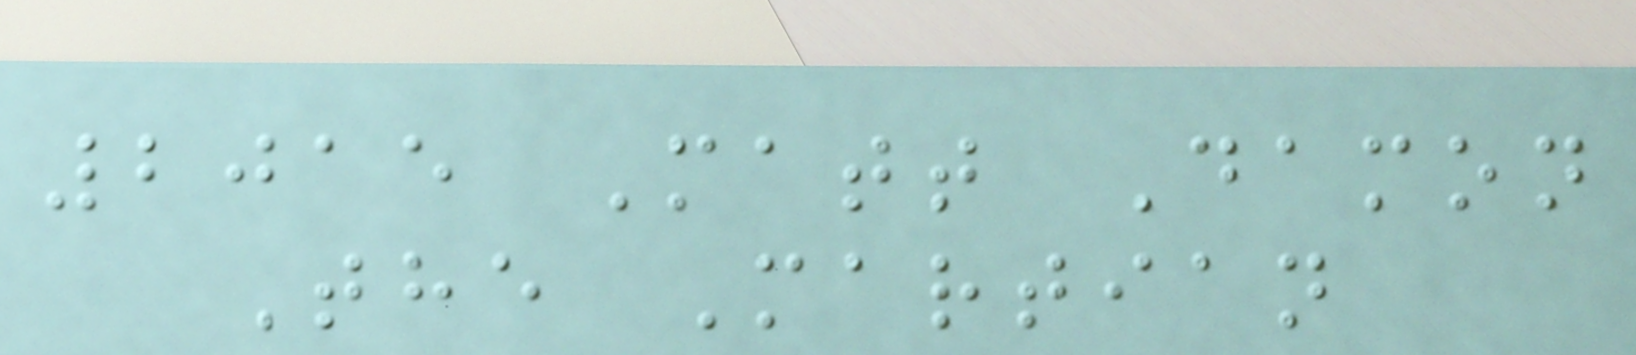2015 Matt Damon
The Martian
